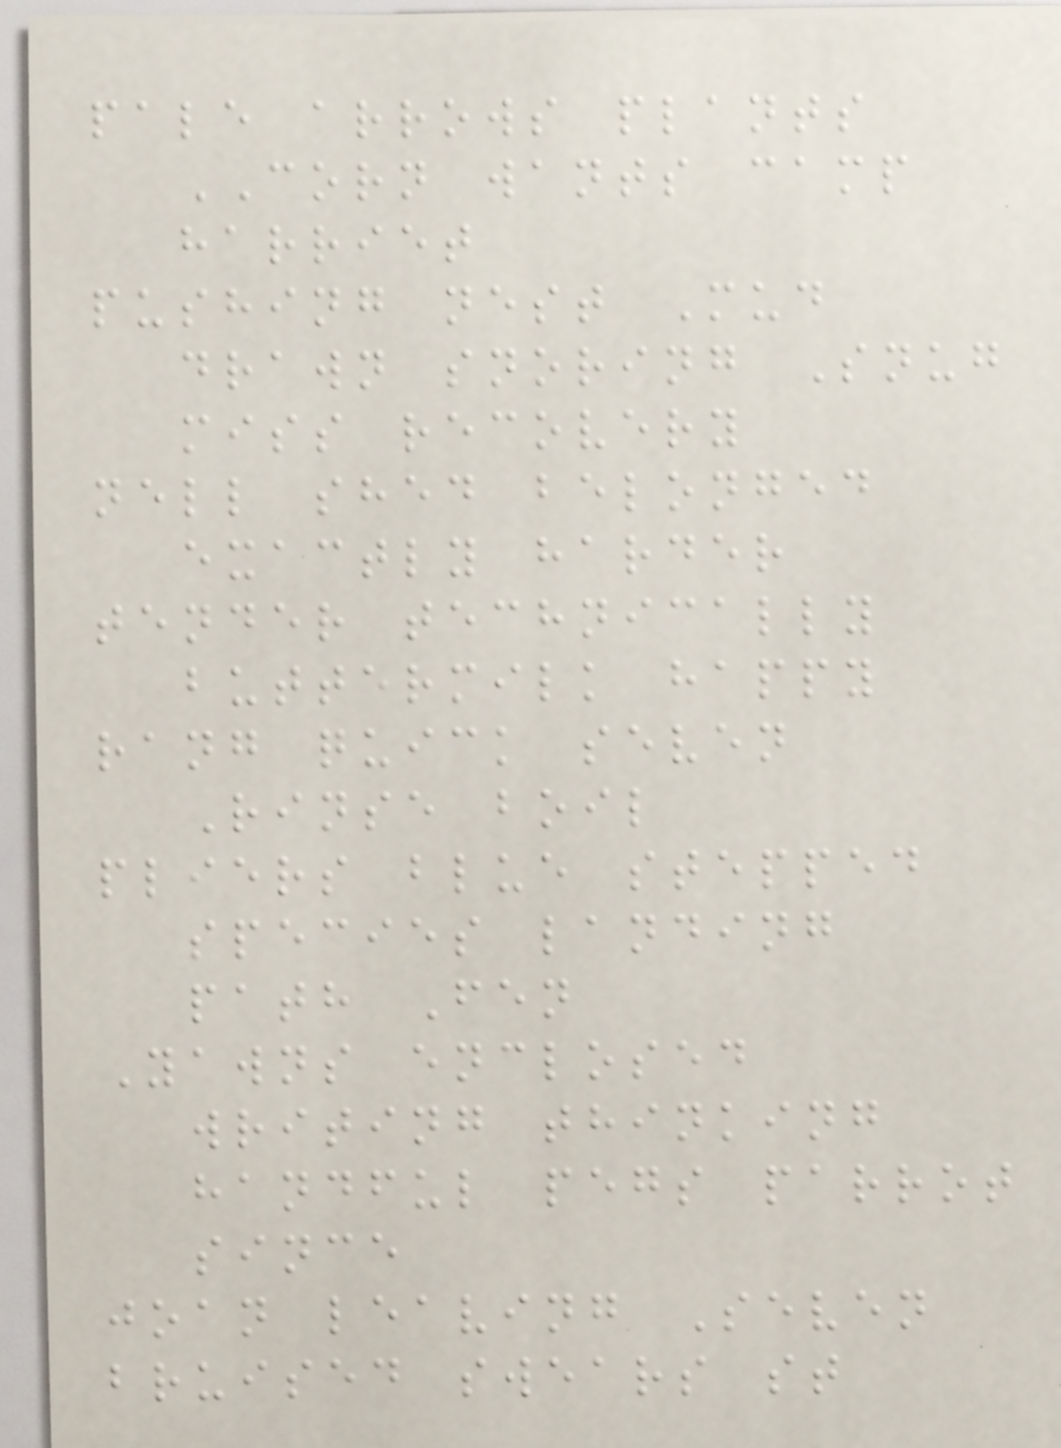pale arrows plants
CORN wants camp
harriet
pushing nest Mud
drawn snoring Snug
miss recovery
nell shed belonged
exactly harder
tender technically
buttermilk happy
rang quick seven
Rinse boil
pliers blue stepped
species landing
path Fen
Yawns enclosed
writing thinking
handful pegs parrot
since
joan leaving Seven
bruised swears st
